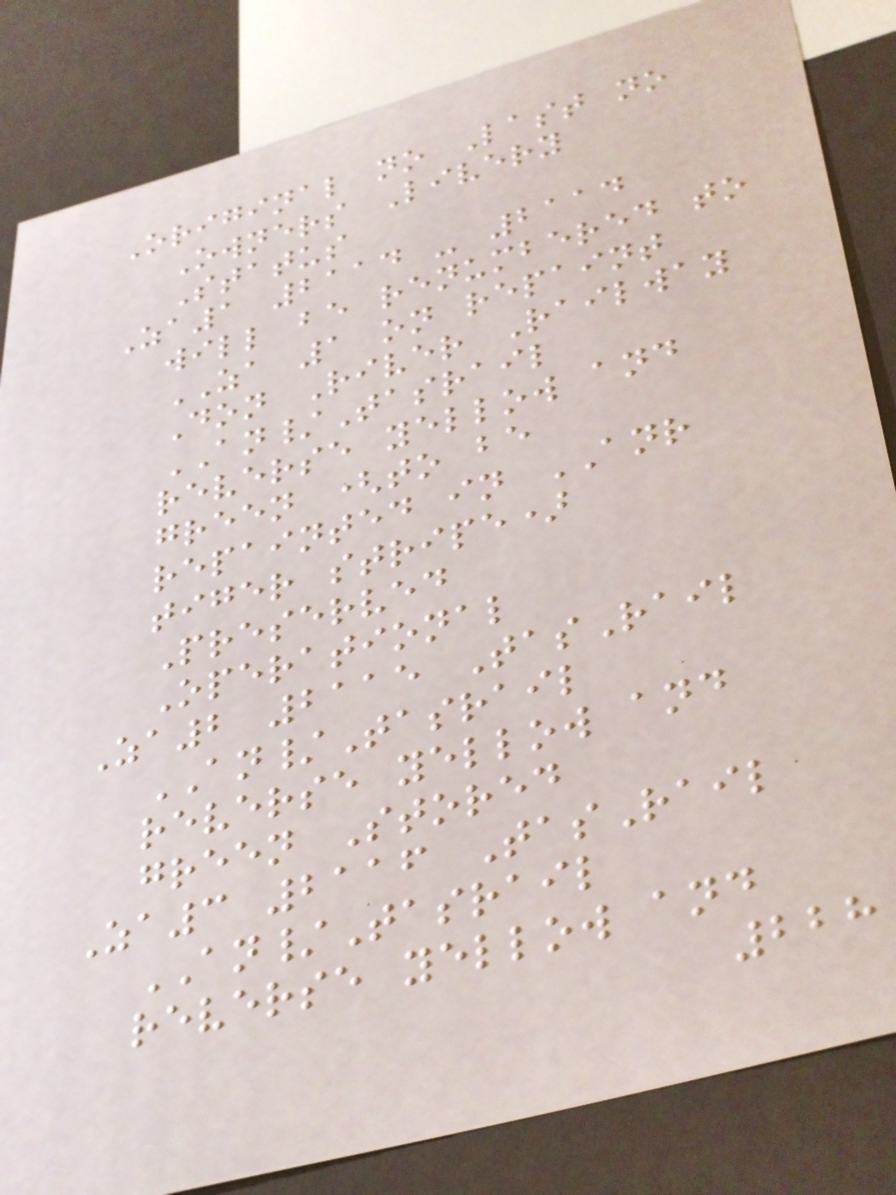Original no Last no
Owners Livery
Status
Za1 2114 - 2114
will be renumbered to
ZA 1 on repaint
Don River Railway
AN/Tasrail
reverse yellow and
green (to be
repainted in ANR
tiger stripe)
Preserved
Operational
Za2 2115 TasRail
AN/Tasrail
reverse yellow and
green Stored
Za3 2116 TasRail
AN/Tasrail
reverse yellow and
228
